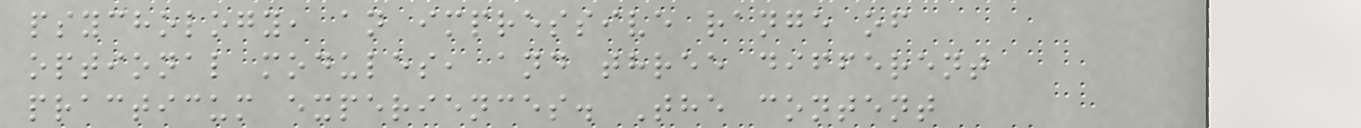psychology, an impressive range of
optional modules, and three different
practicum experiences. The content
